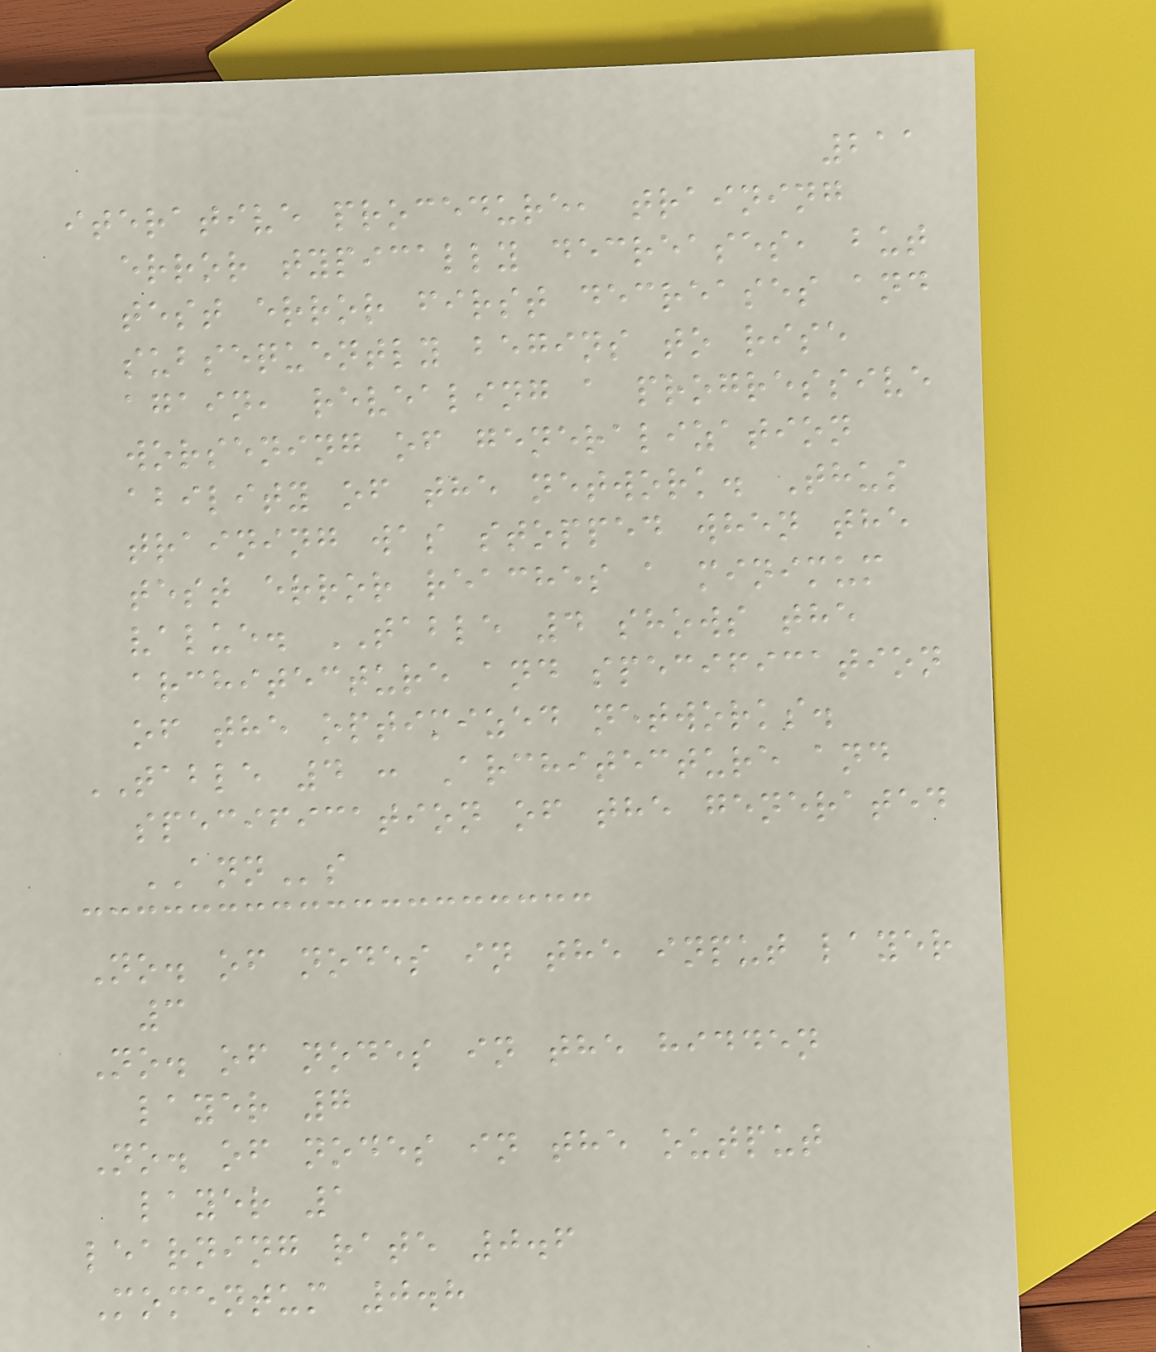211
iterative procedure, training
error typically decreases, but
test error first decreases and
subsequently begins to rise
again, revealing a progressive
worsening of generalization
ability of the network. Thus
training was stopped when the
test error reaches a minimum
value. TABLE 4 shows the
architecture and specification
of the optimized networks.
TABLE 4 : Architecture and
specification of the generated
ANNs
No. of nodes in the input layer
3
No. of nodes in the hidden
layer 7
No. of nodes in the output
layer 1
learning rate 0.6
Momentum 0.8
